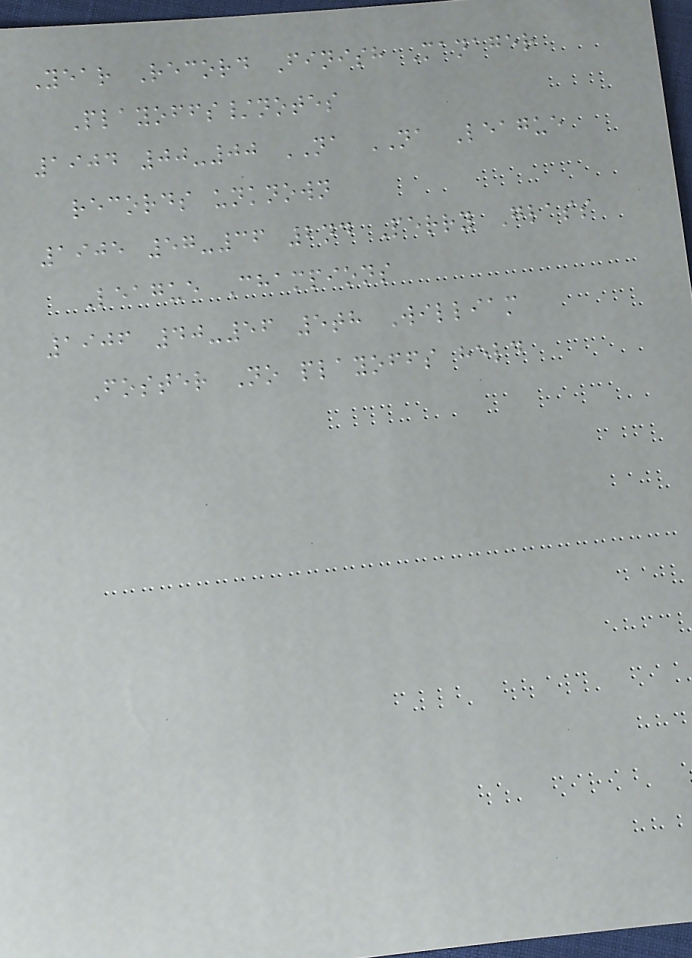Year Record Finish Manager
Playoffs/notes
1904 00-00 NA NA League
records unknown
1905 57-36 2nd Perry Glass
League Champions
1906 40-56 5th William
Foster No playoffs held
